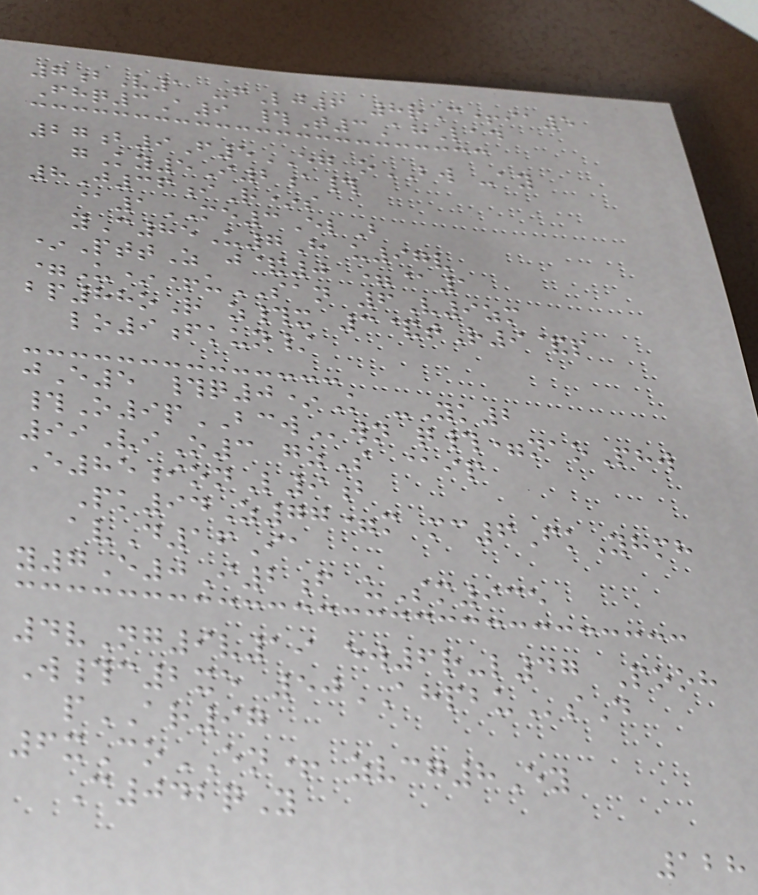7bV1 -fLj6 8rC+ia5
Fhq3A9 #T3AhLad
27b9F5EG oBW -ay
gKy5I2a#
8J36iR*s
@1ME3ElB
yC85U7H u97v
*PttZ j&0 =@1
=U*+uSAN 6V9zm
bp88oR z#x 3&tR9&p
lo9fkun/
jE5 #q0*K -Yk2
#O9pBCWwn q#=naoPhw
99ViO3 gzS @ip
E85ionL9b
Pk94Z77=m mc6FkYhmh
avD16Ia
y7E0I2f uSm935
4vNg9v19 ew6r-l47 Pooh
W#c2xe 50AHPBUsD
pAR97
6xCoEN+ zvcg8Ey
C042qY
128
